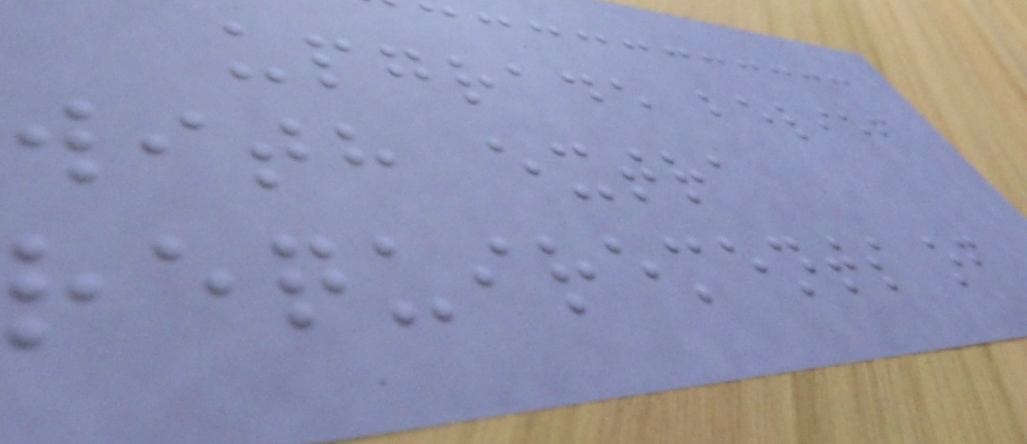upgrade belief
with extra
requirements of
